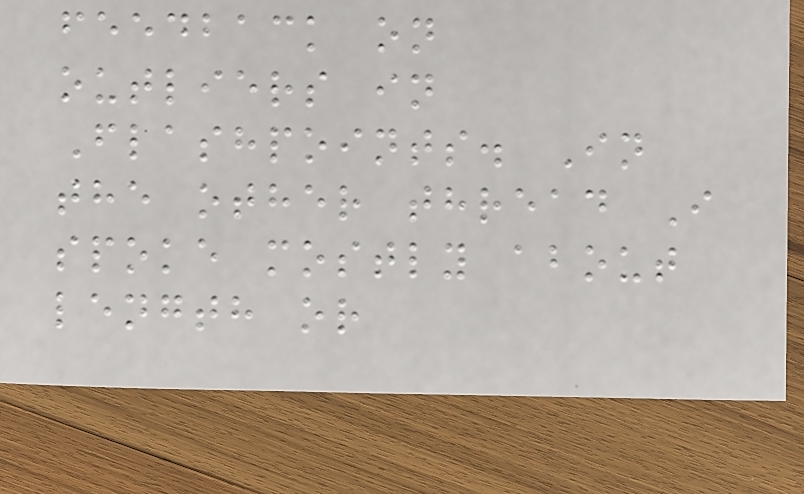feedback on
outliers in
Flashpoints. In
the other thread I
spoke mostly about
length or
